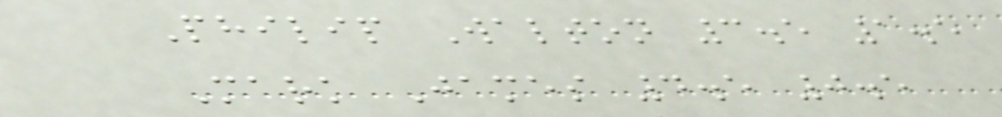Philip Walton 3.5 1.5
Mark James 4.5 0.5
